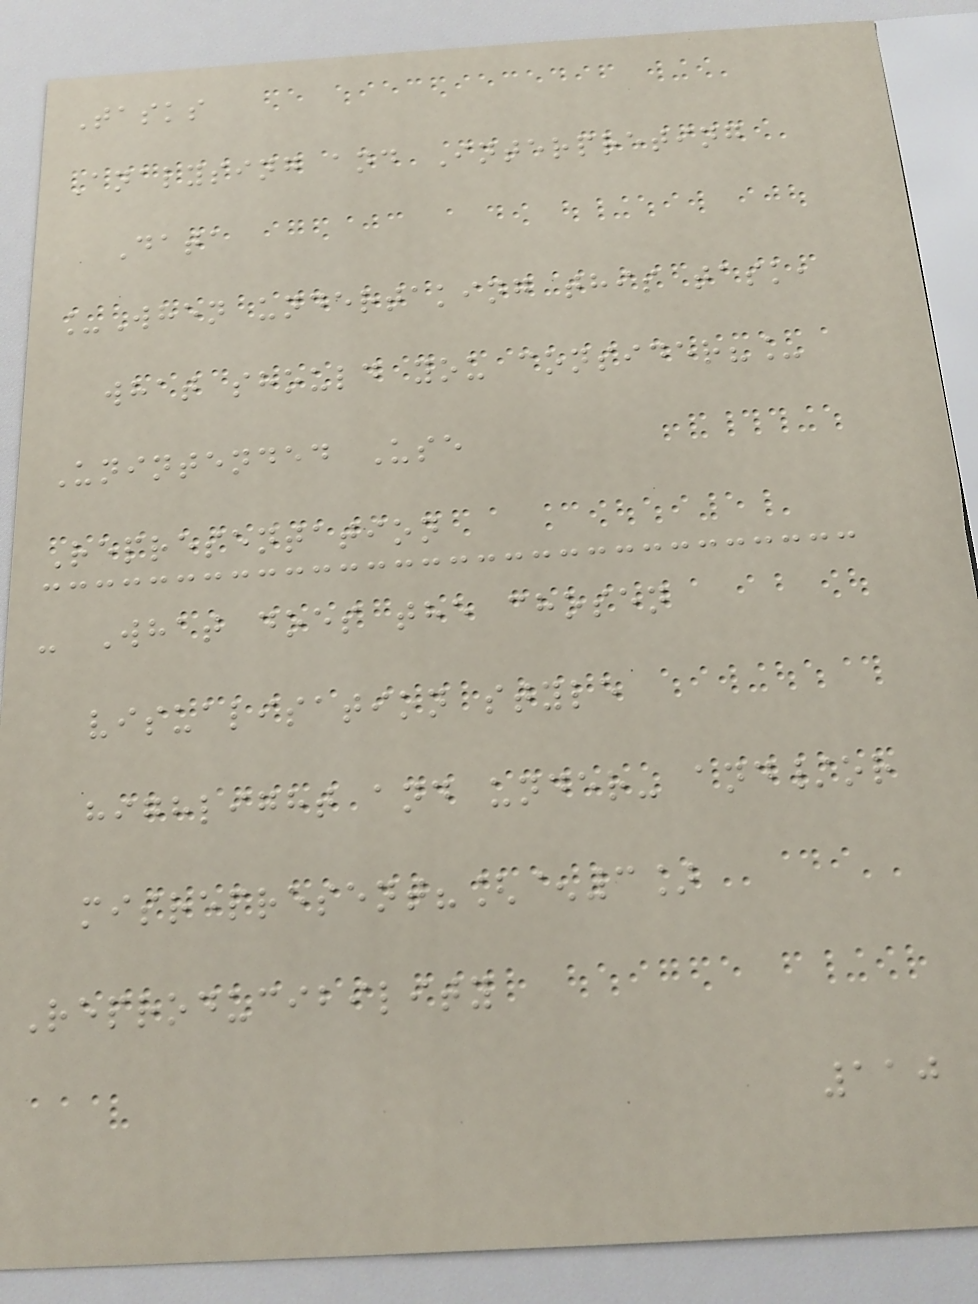Tasks
Analysing and Interpreting
Data
_When undertaking this task,
what should you consider?_
Unintended Use
Representation
- What does the chosen
visualisation style
highlight and under- and/or
misrepresent?[^3]
Reproducibility
110
